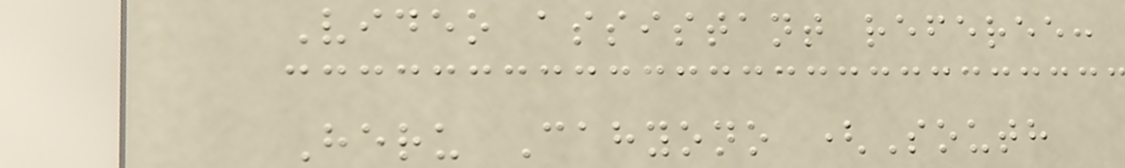Video assistant referee:
Heru Cahyono (South
